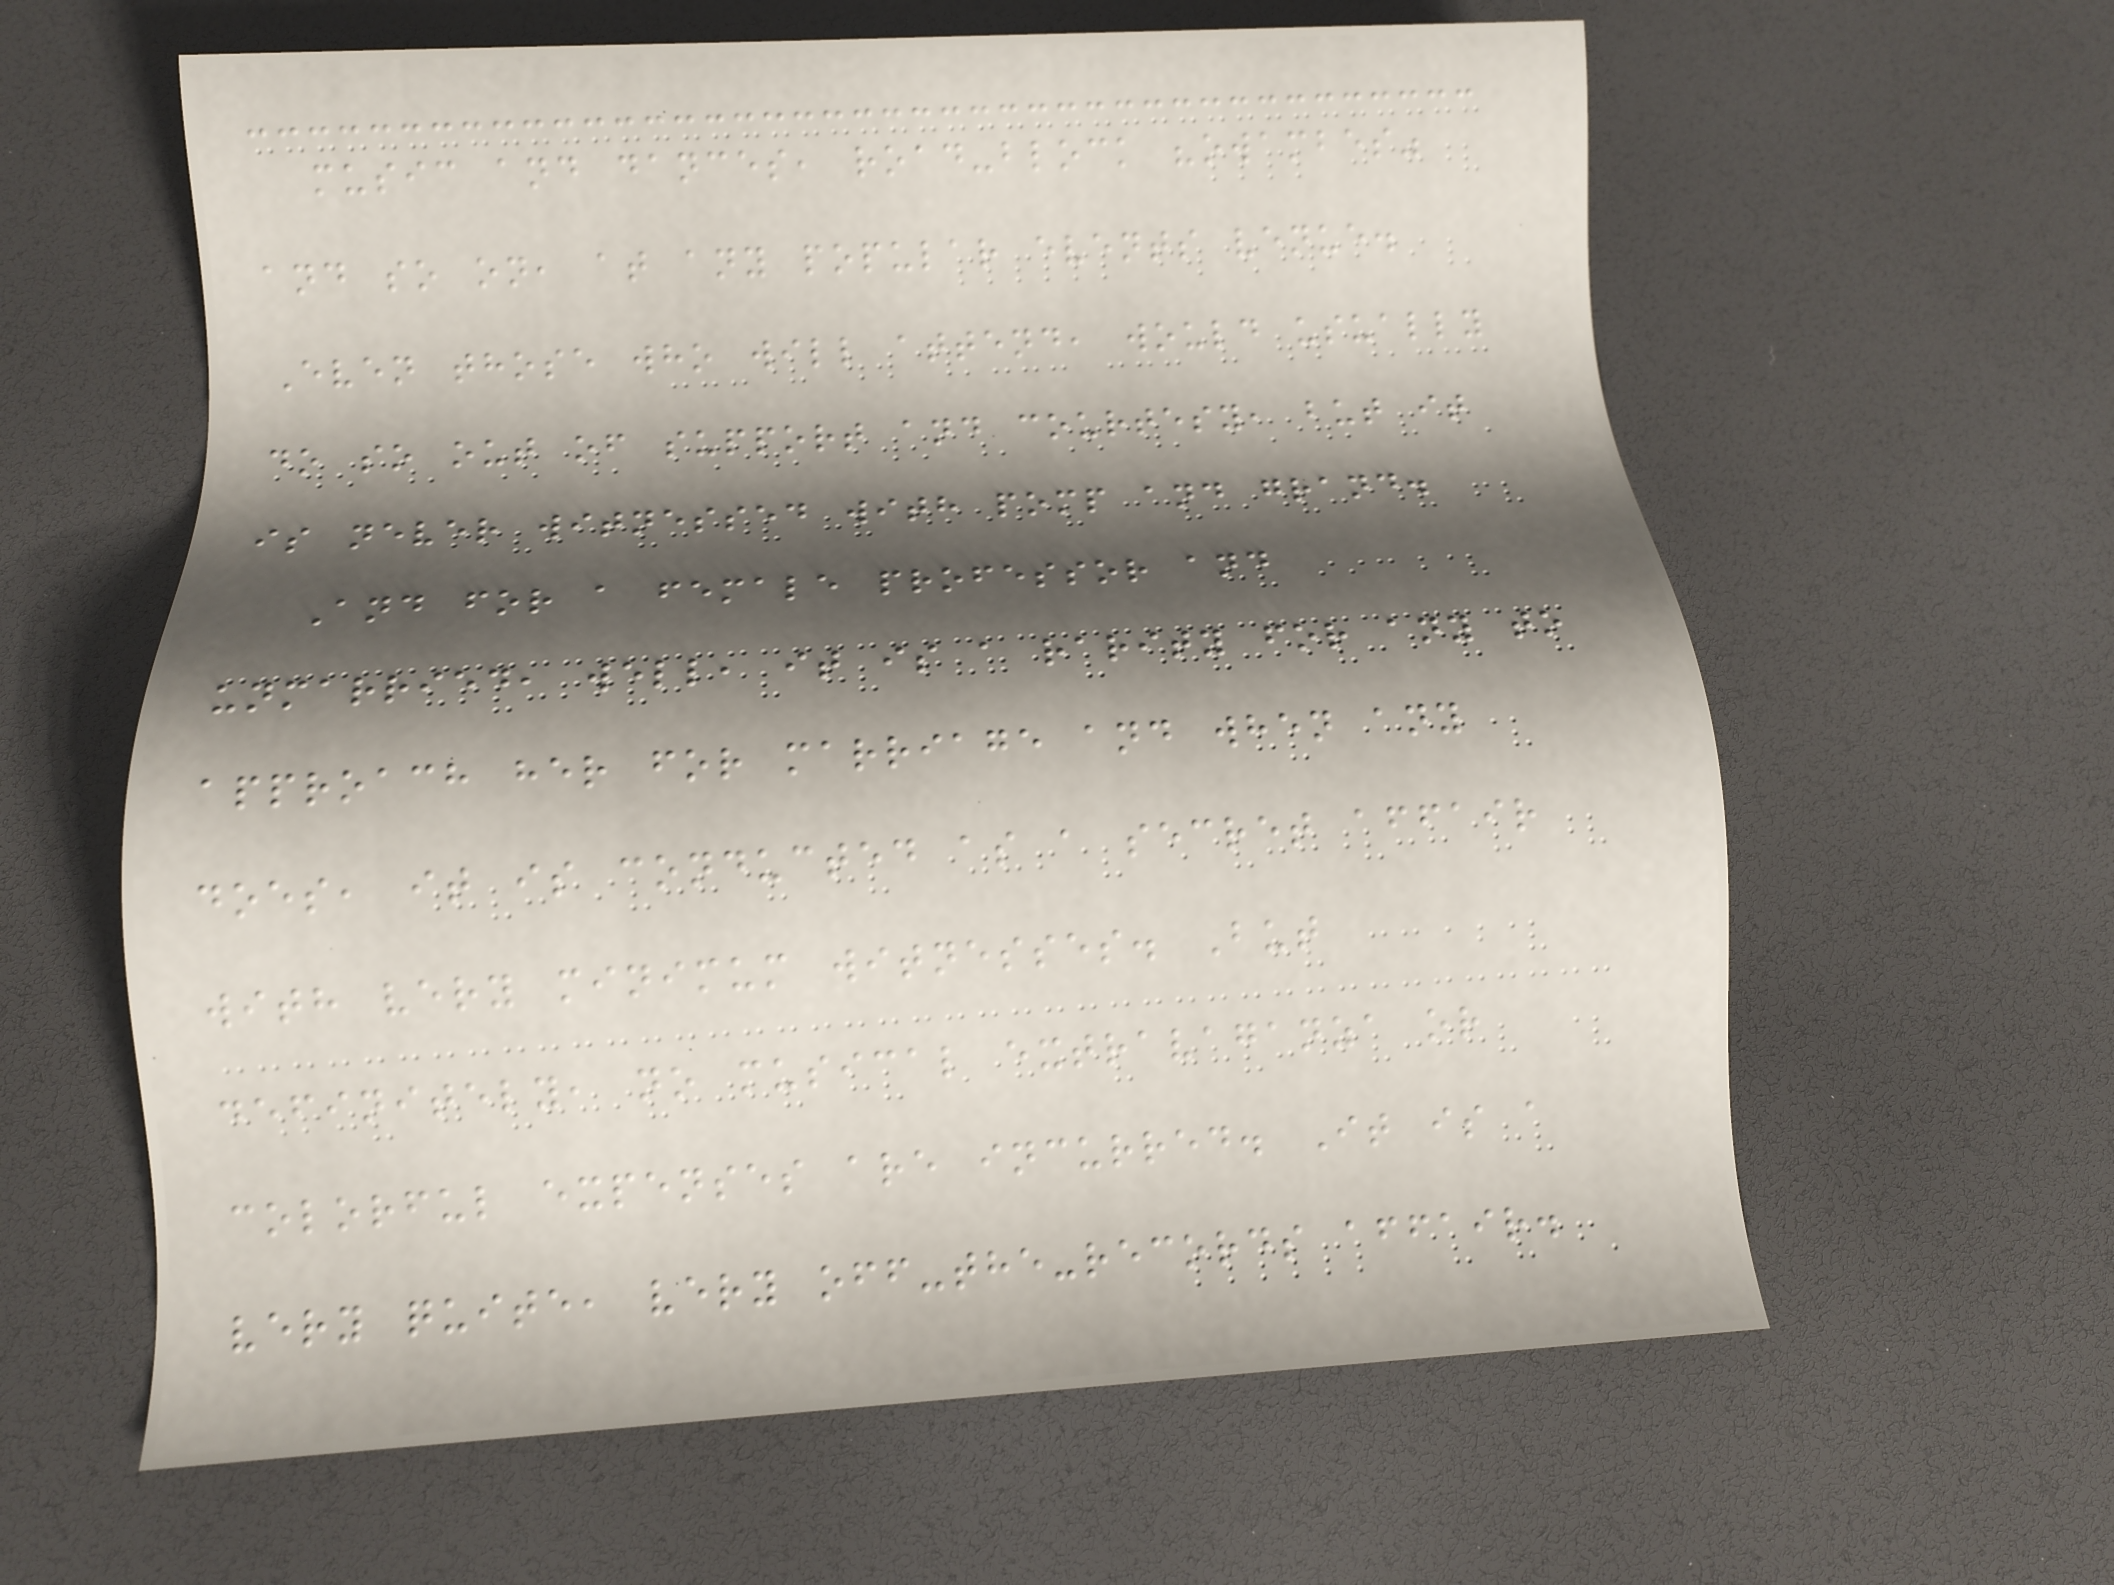music and dances, road-block "owambes"
and so on, at any popular events venue.
Even those who will attend, would usually
do so out of support and courtesy, but it
is never witnessed with pomp and grand.
And for a female professor and
unmarried, well, it is a rarity for any to
approach her for marriage and when any
does, it is conducted as a secret affair
with very minimum witnesses. But
definitely, no musical extravaganza or
colorful expenses are incurred. It is a
very quite, very off-the-records affair.
